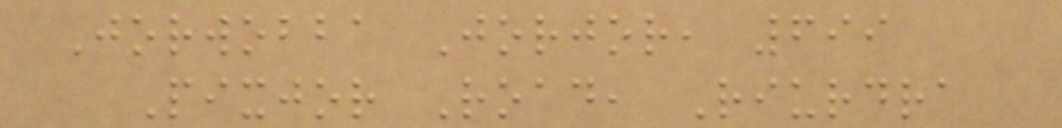Jorwobba Jorjor, 699
Pixjor Road, Riurdra
